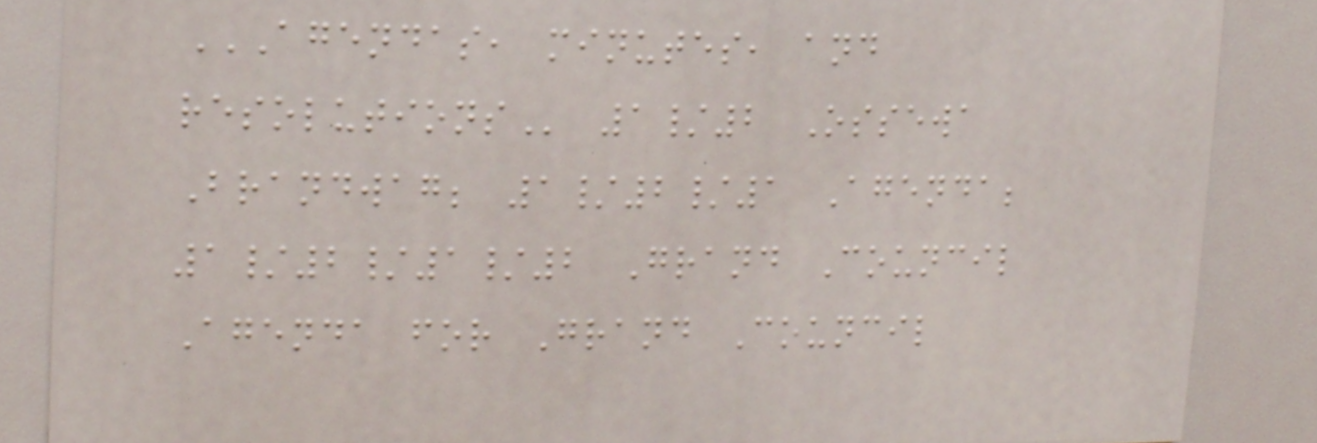AGENDAS, MINUTES, AND
RESOLUTIONS 1/2 Ossewa
Brandwag; 1/2/1 Agenda;
1/2/1/2 Grand Council
Agenda for Grand Council
